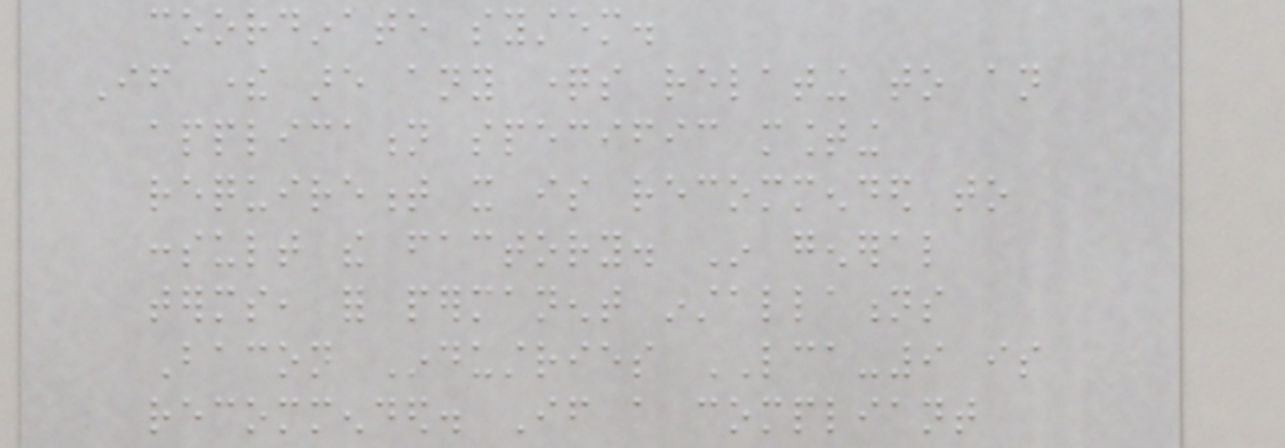coordinate system.
If there are any questions relating to an
application specific mounting
requirement it is recommended to
consult the factory. In general
terms, for permanent installations
Bacon Industries LCA-9 is
recommended. If a compliant
